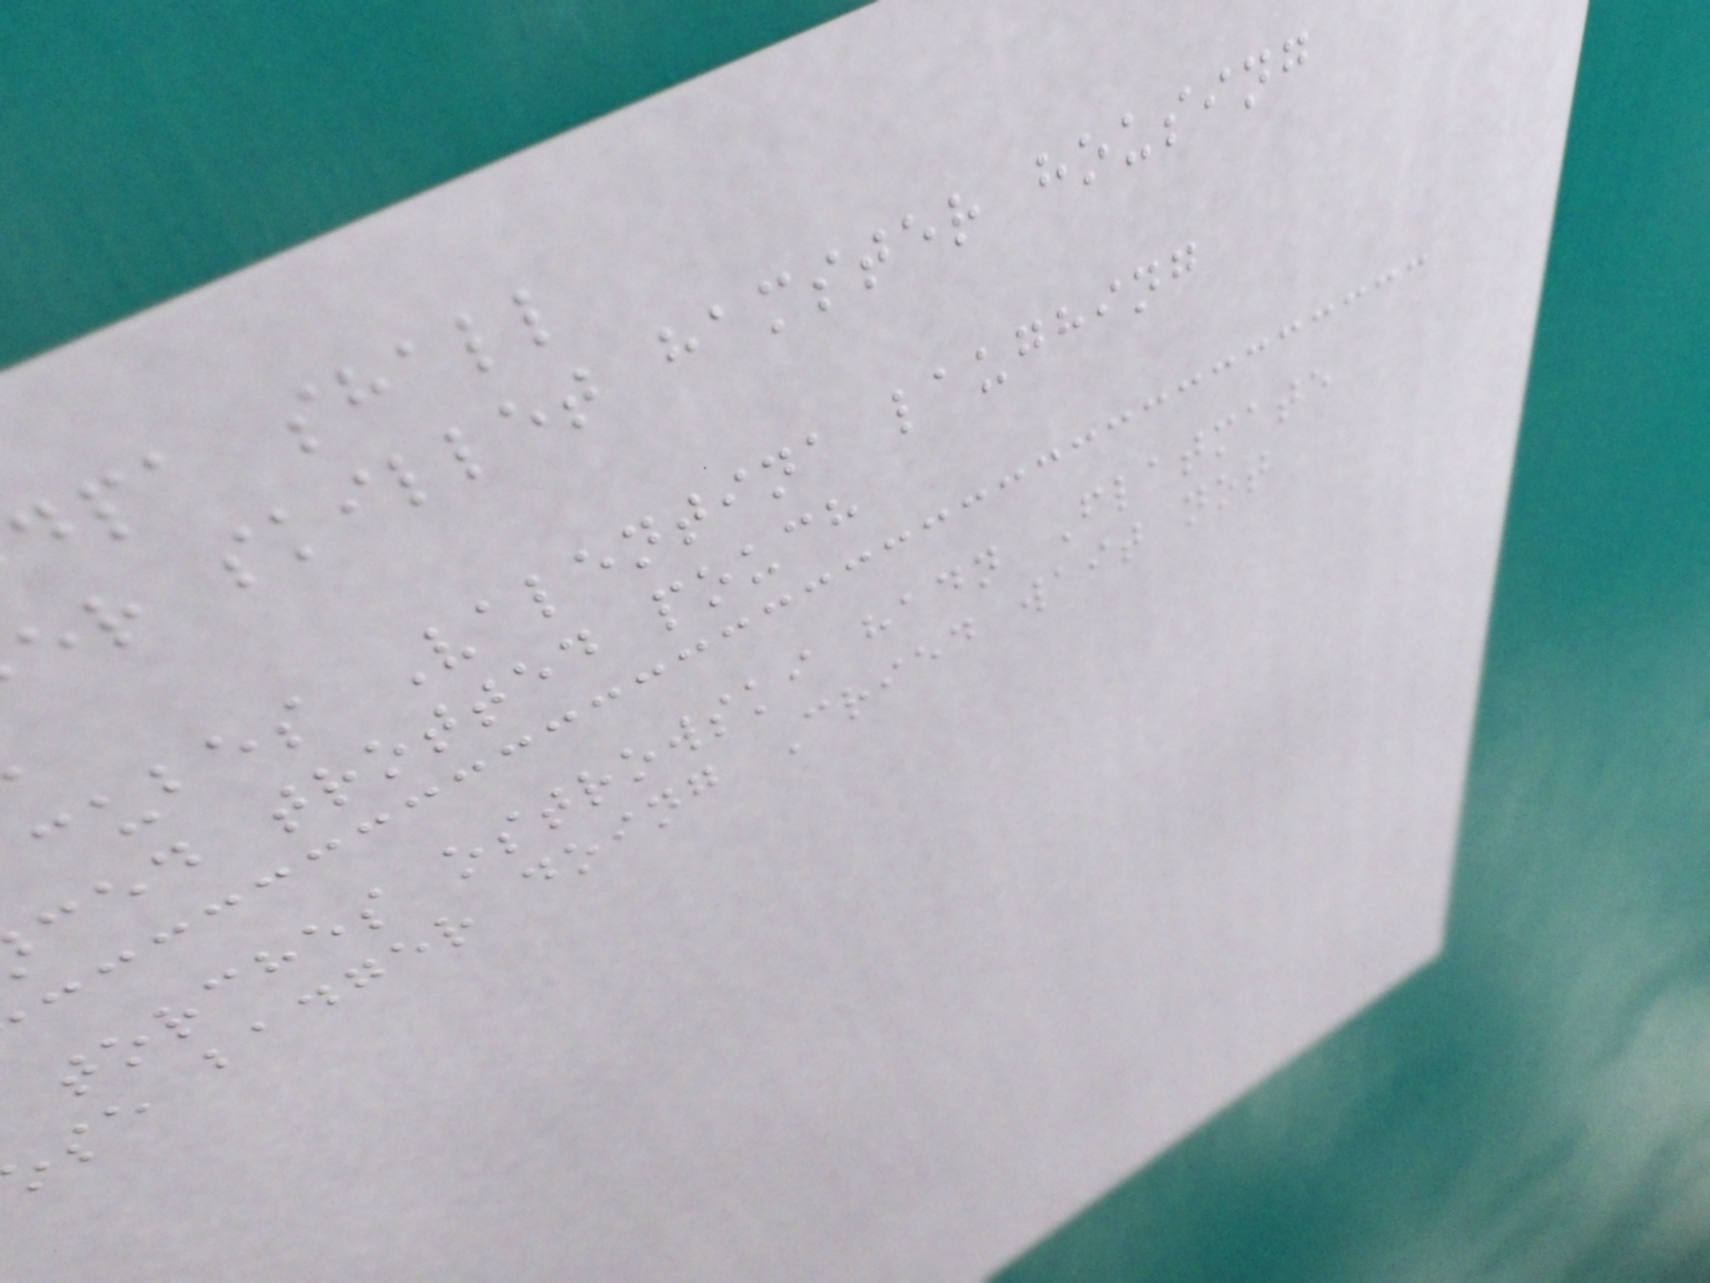dpa shall
er skillet hamster housing
cubes Valentina laughing
ced trotted pouch
torches ostrowski hadn Flatmate
se badger doing Cried wait not
